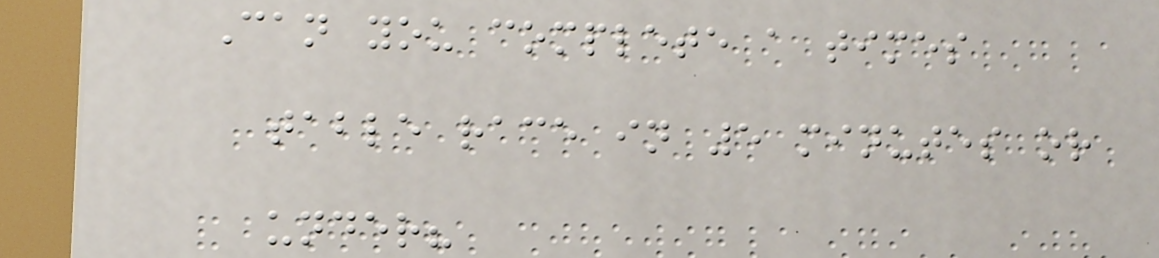Can you complete a times
table race in 5 minutes or
under?
